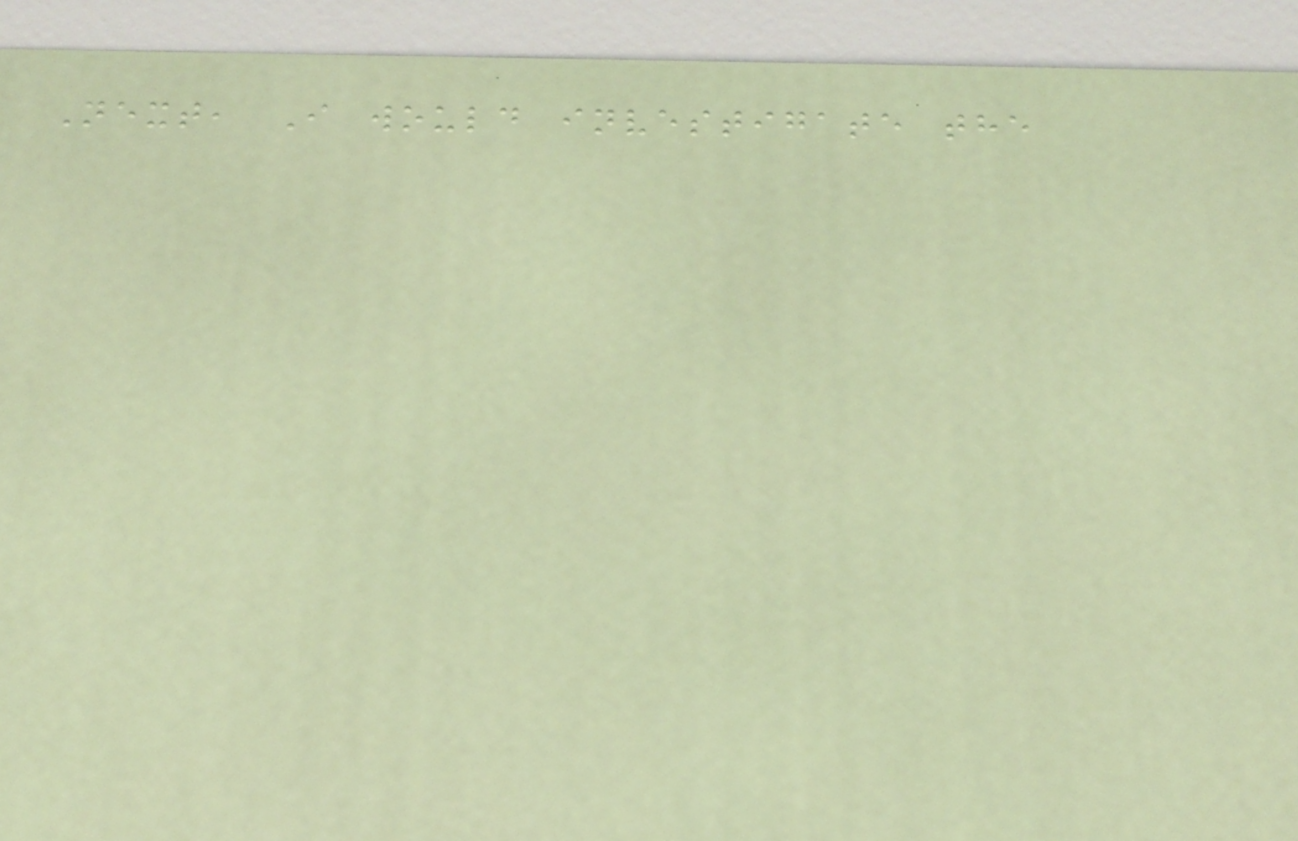Next, I would investigate the
